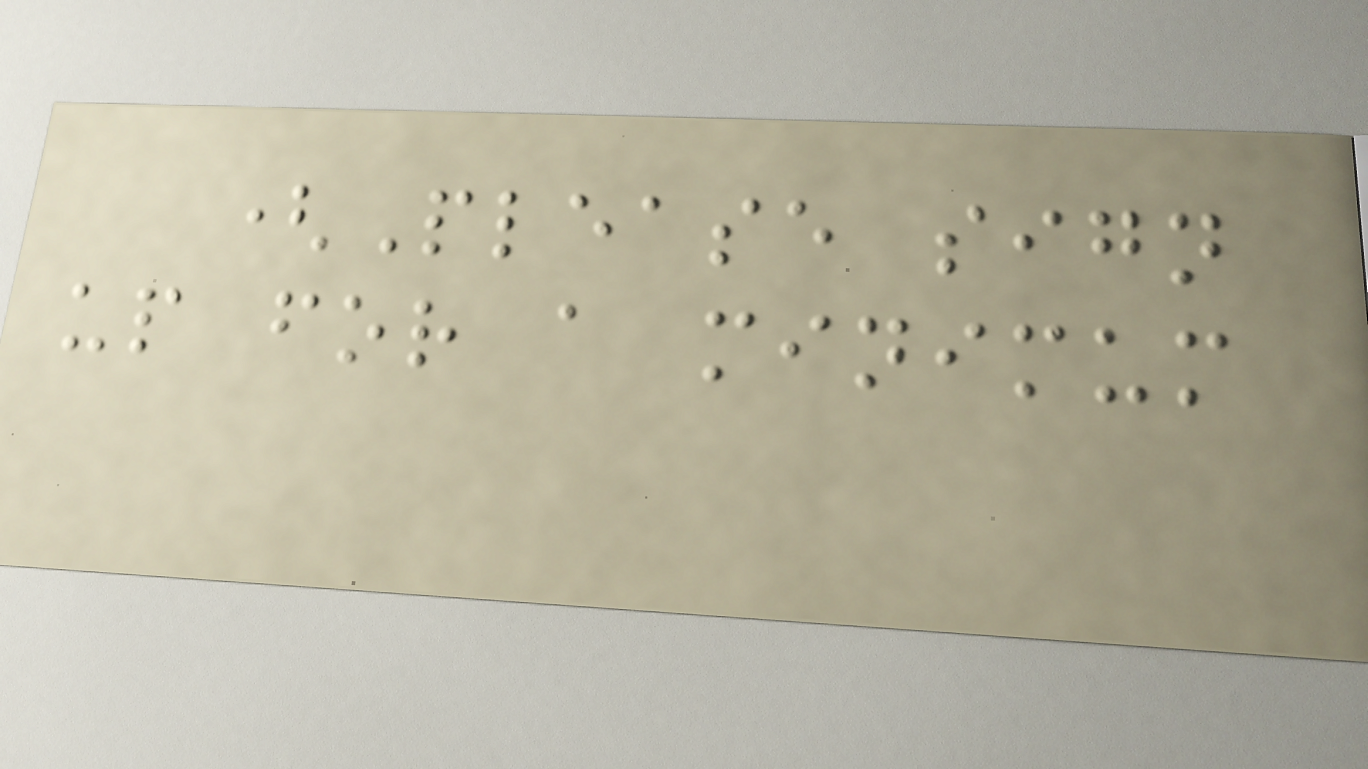(Please sign
up for a minimum
